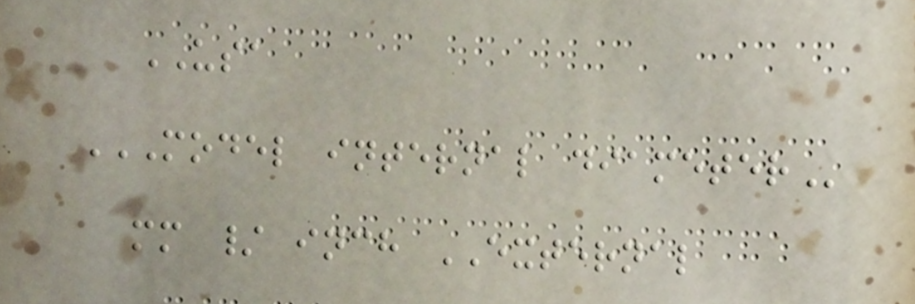USA
MODEL INTERNAL DIAMETER
mm / inch EXTERNAL
